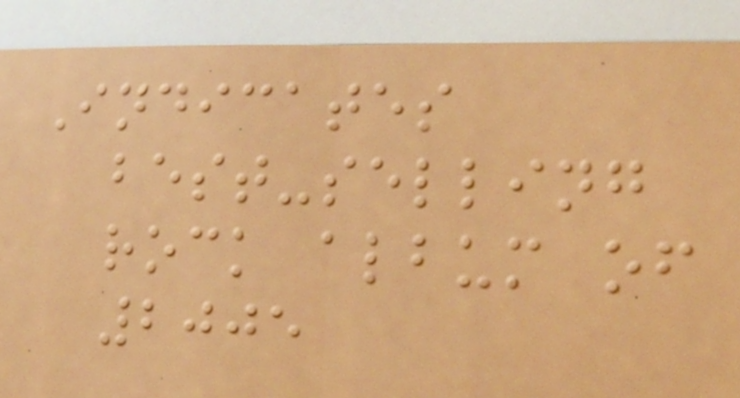Indicates
best-selling
rock album of
2005
